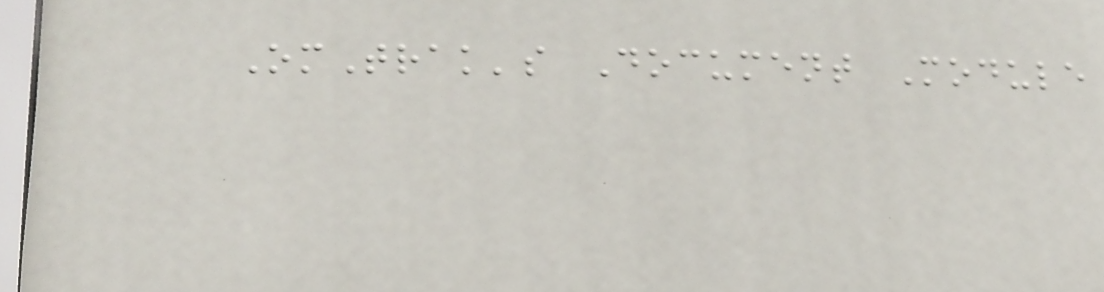OmTrak's Document Module
